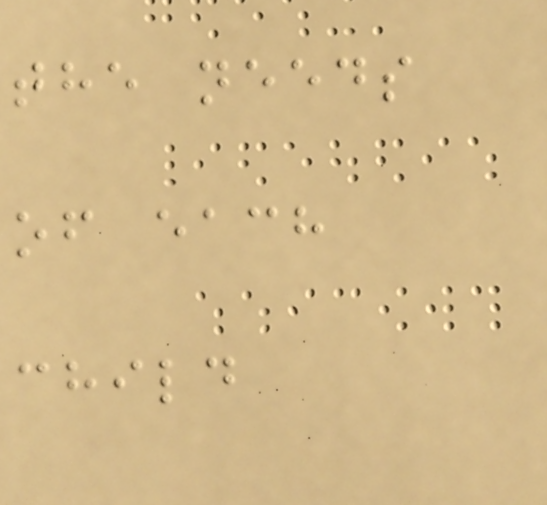the needs
of each
child
